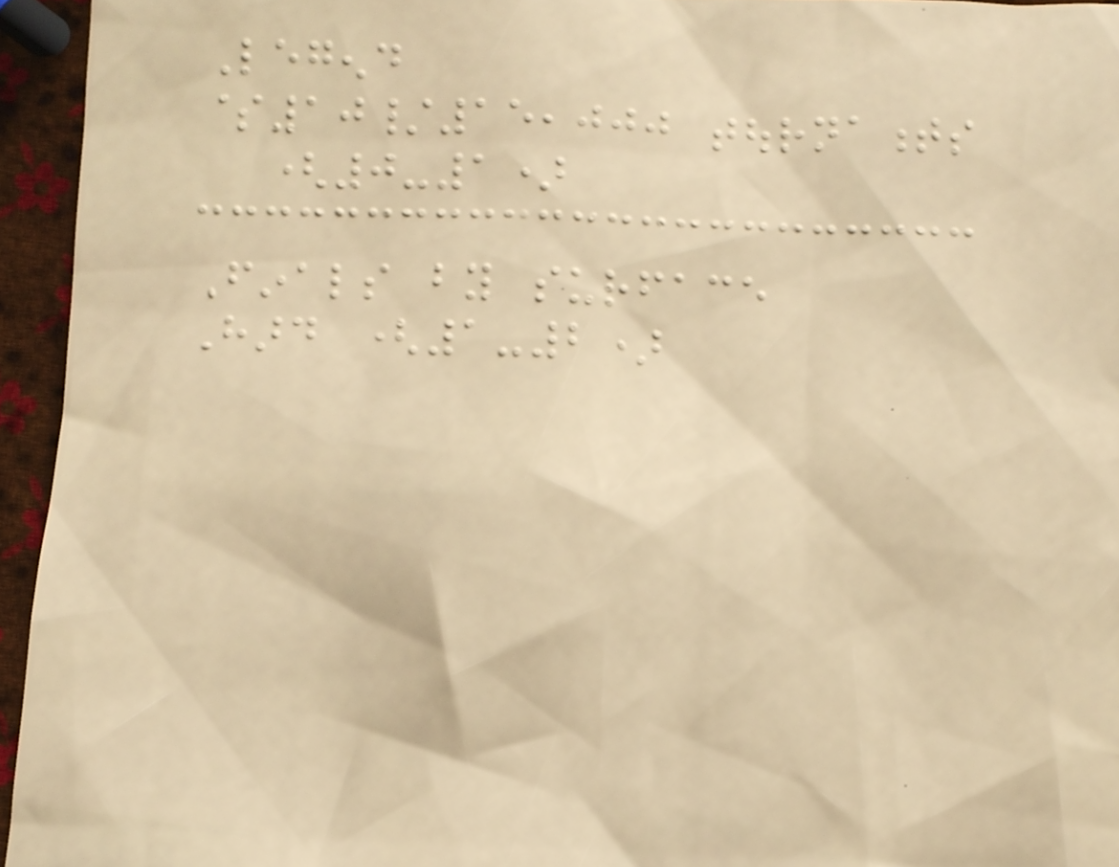Legend
$10/15,000 tournaments
(0-1)
Finals by surface
Hard (1-2)
